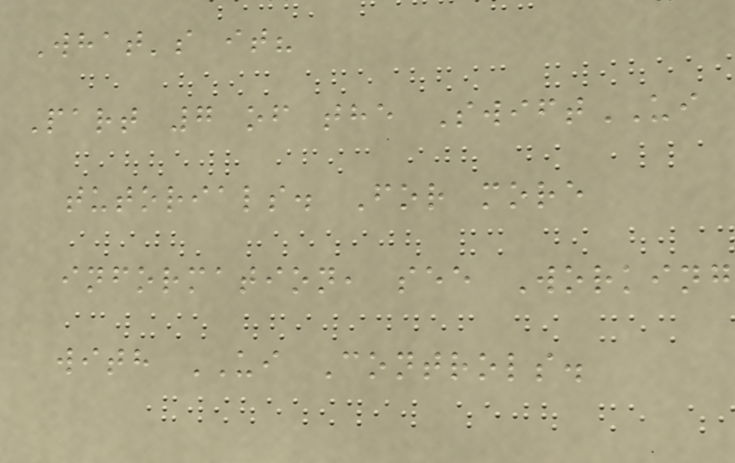What's it?
Part 7 of the SwiftUI
tutorials. For more
information, see Working
with UI Controls.
